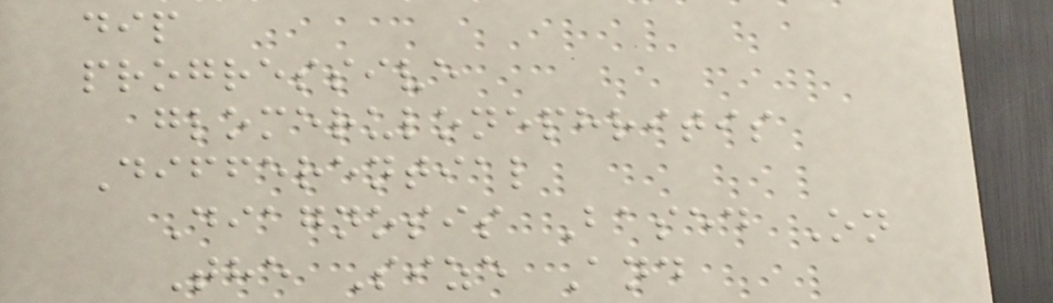dip
progressive
glomerulonephritis
Differential
Diagnosis Based On
The Size And
